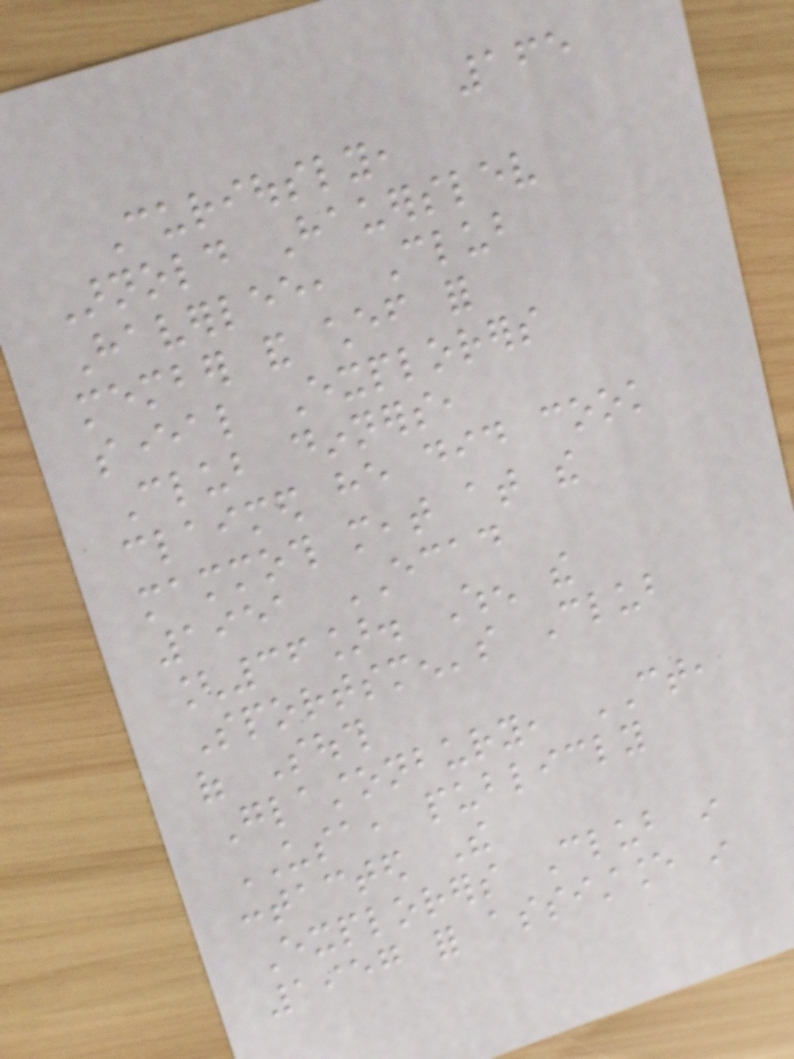165
Curiously,
Arnold Hauerslev
Haverlee, Club
member and chef for
several Explorers
Club dinners,
claimed he did cook
mammoth meat at the
1951 ECAD
[36]. When the
Sportsmen's Club
of South
Glastonbury, CT,
USA, publicly
contacted The
Explorers Club in
1957 for assistance in
